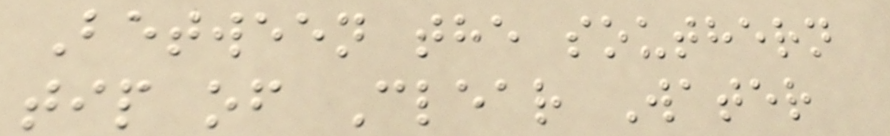Between the southern
tip of Clear Water
